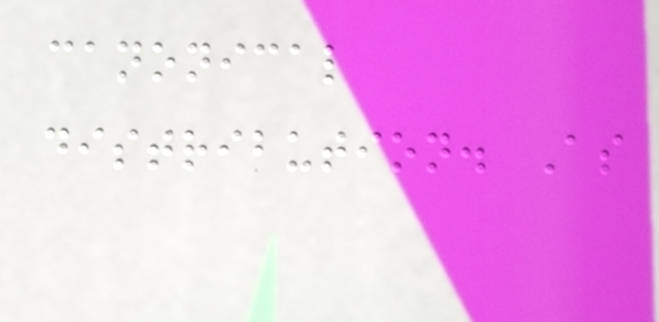canonical
distribution. As
